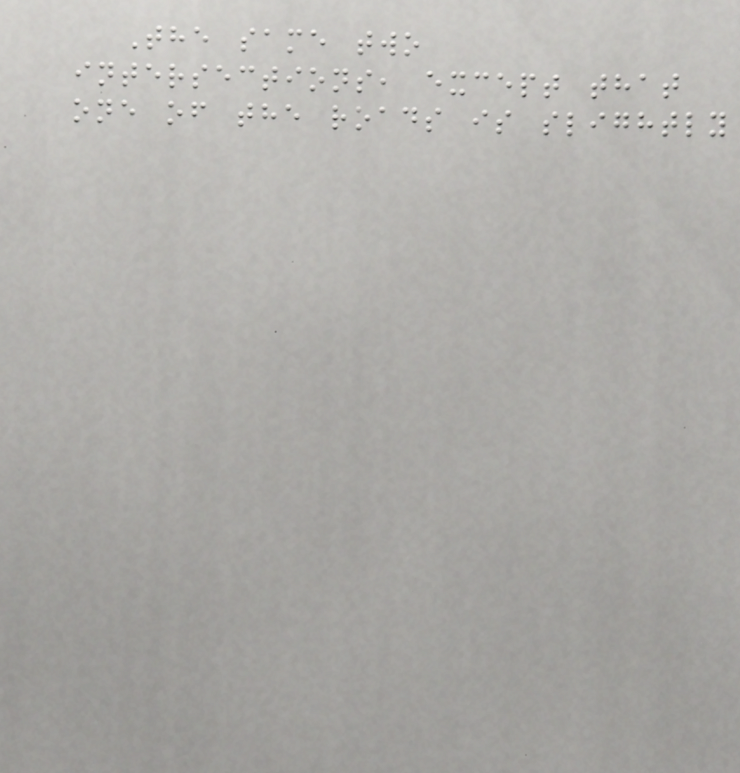The same two
intersections, except that
one of the roads is slightly
